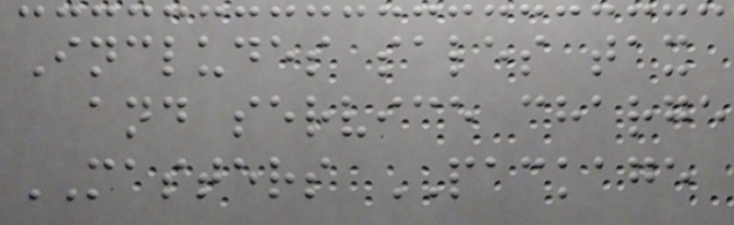Includes sales tax
and service charge
MASTERS PACKAGE
